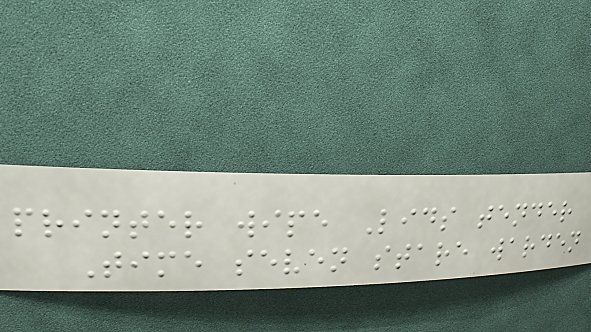printer wipe Lids tender
Time seven stare warden
